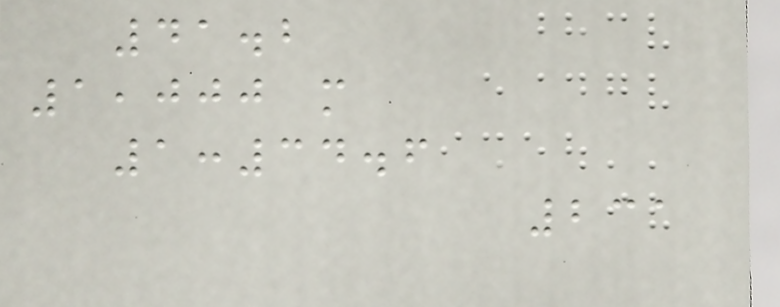41.2
1,000 m
1:34.6
231
